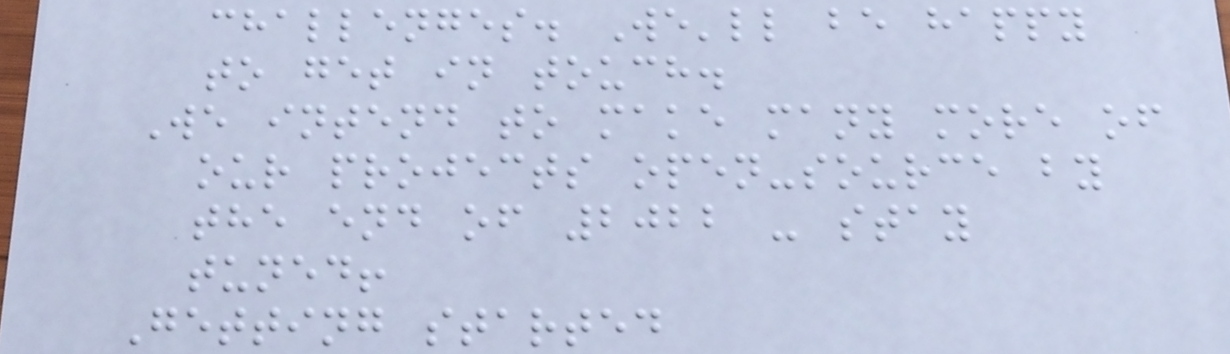challenges. We'll be happy
to get in touch.
We intend to make many more of
our projects open-source by
the end of 2022 - stay
tuned!
Getting started
